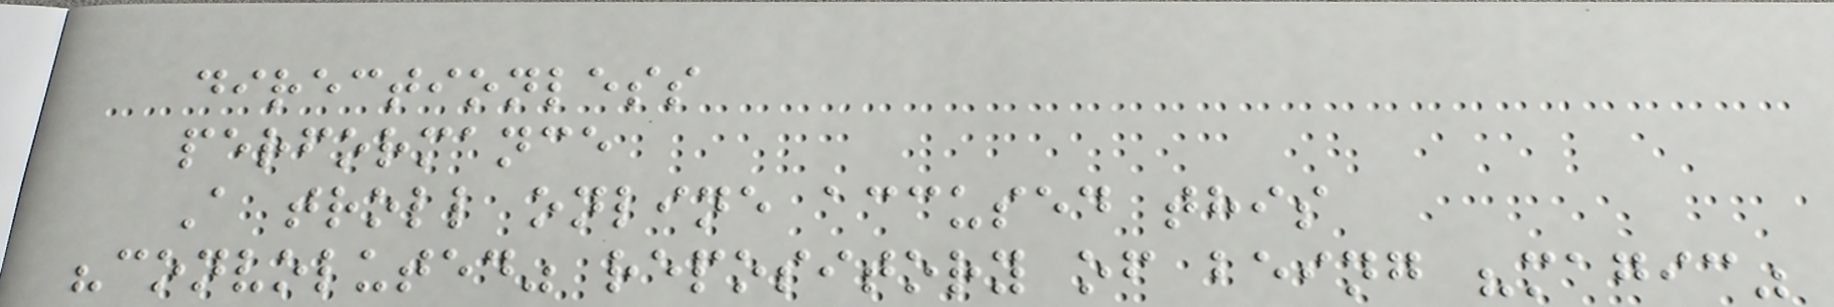directionless
performance
A troll online accused this
"convoluted" repository of being "magic"
